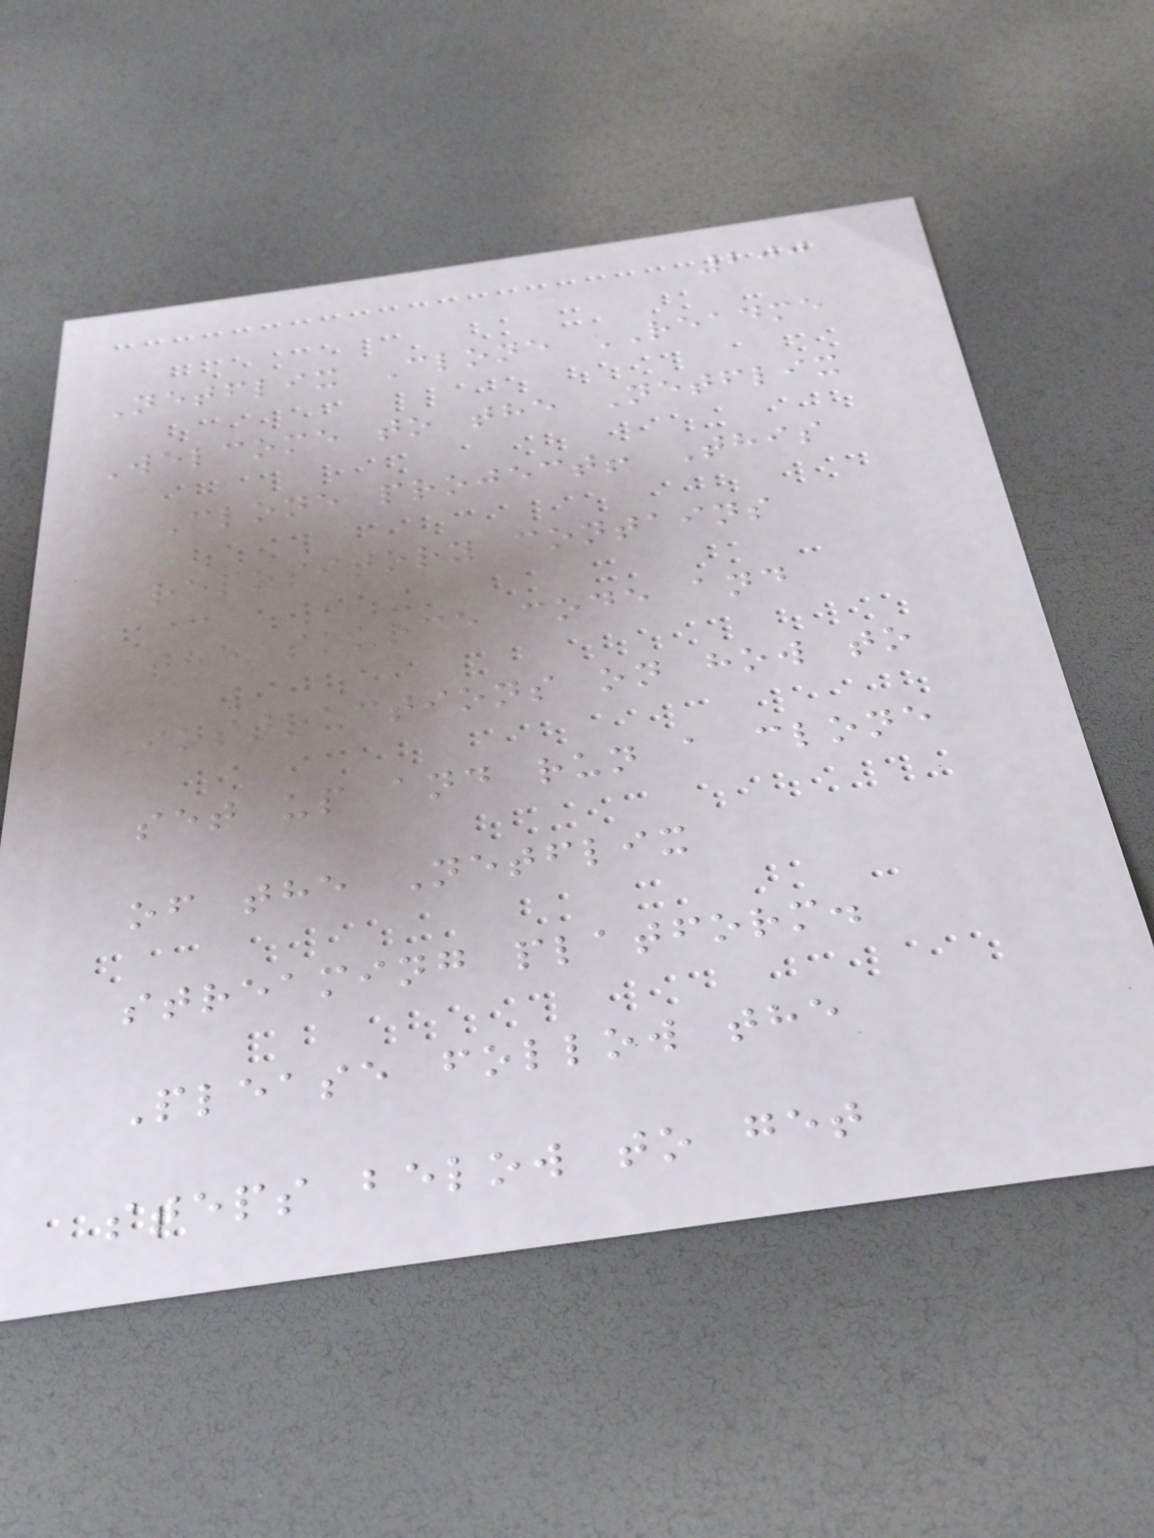200
Netflix Clone README
Welcome to the Netflix
Clone project! This
repository contains
the source code and
instructions on how to
set up and run a clone
of the Netflix
streaming platform.
Please follow the
steps below to get
